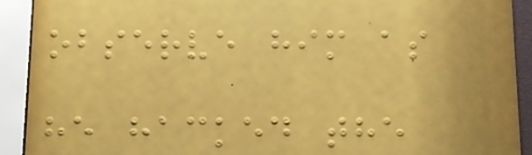observe him as
he hacked the
